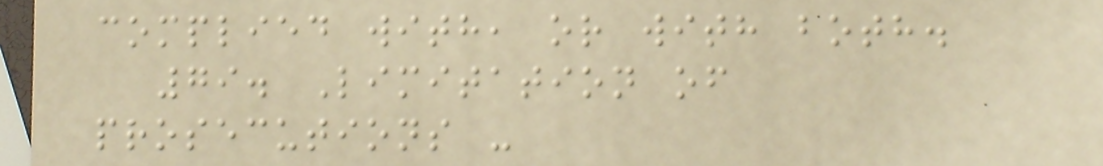complied with, or with both.
79. Limitation of
prosecutions -
